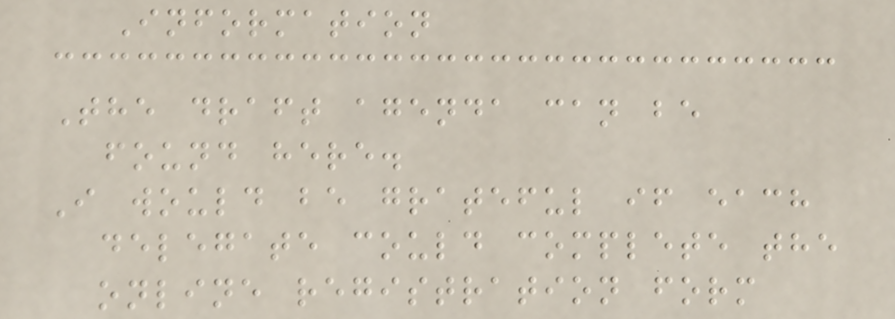Information
The draft agenda can be
found here.
I would be grateful if each
delegate could complete the
online registration form
